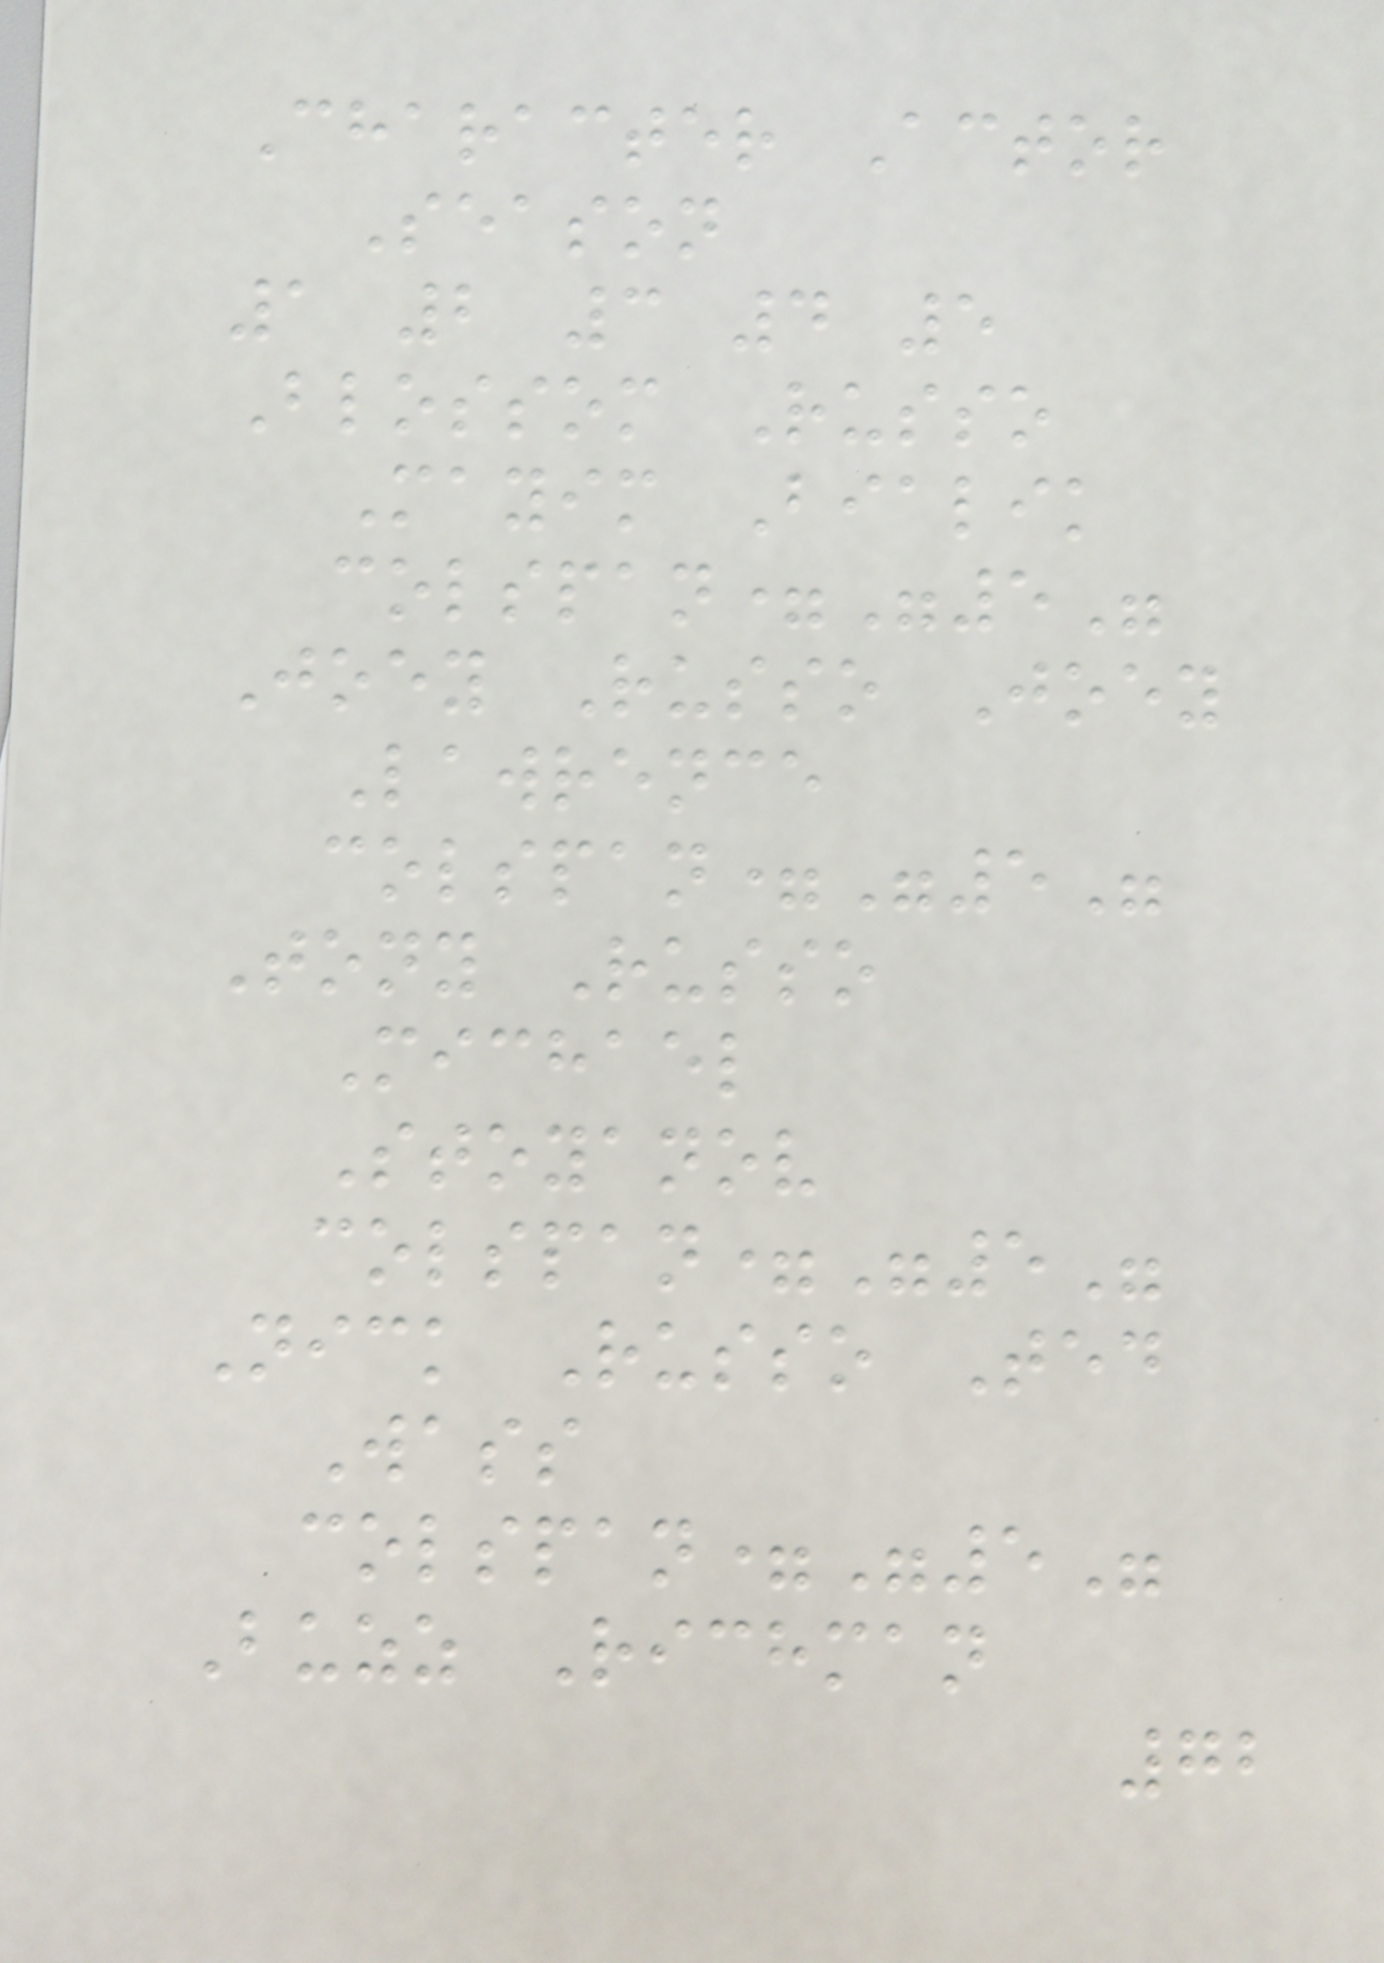Character Actor
Season
1 2 3 4 5
Blossom Russo
Mayim Bialik
colspan="5"
Joey Russo Joey
Lawrence
colspan="5"
Tony Russo
Michael
Stoyanov
colspan="5"
Nick Russo Ted
Wass
colspan="5"
Buzz Richman
72
